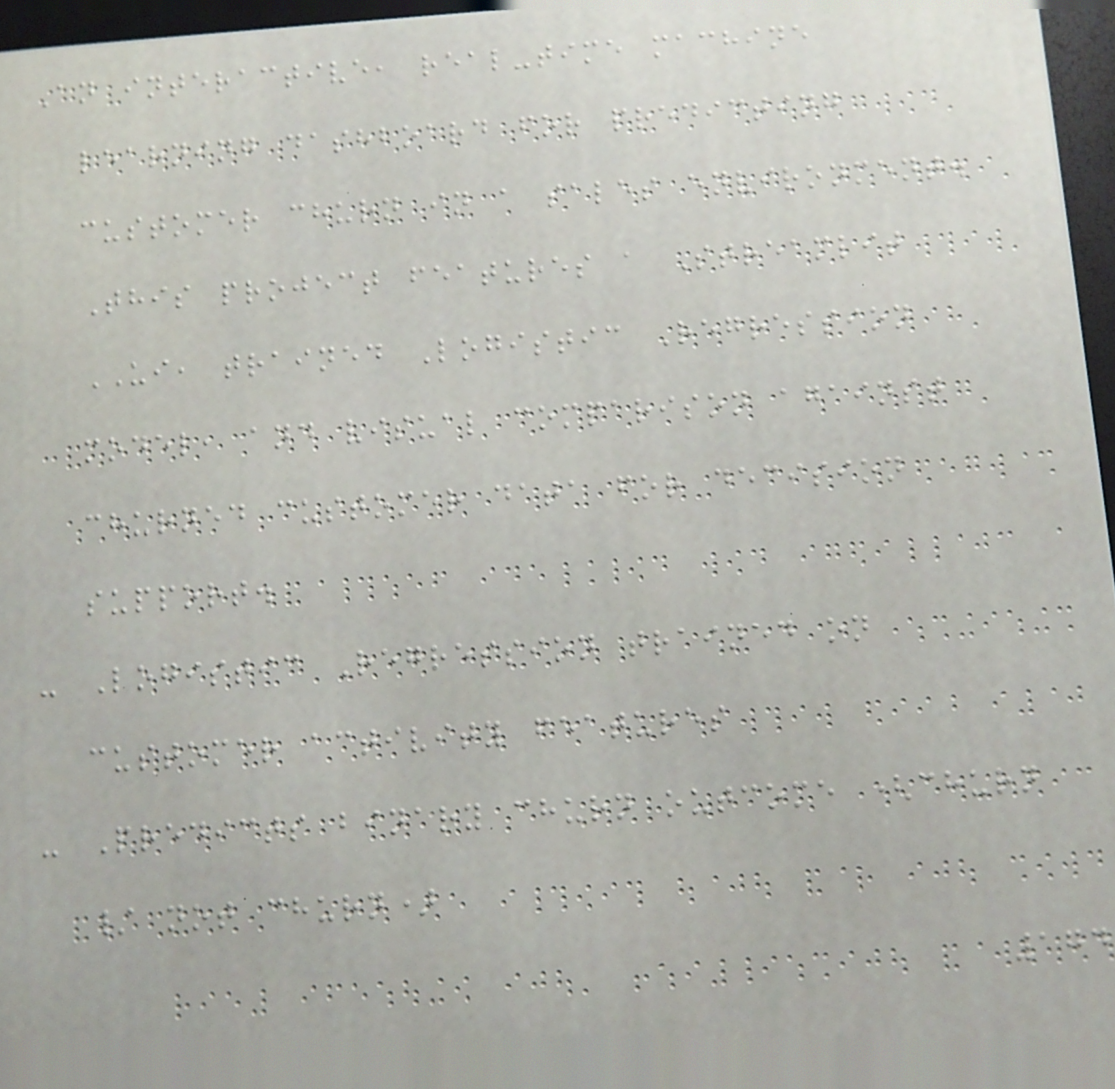An interactive, real-time machine
learning dashboard for predicting
customer churn in a sales environment.
This project features a Streamlit
UI, trained Logistic Regression
model, and visual comparison against
churned customer data for decision
support.
- Logistic Regression trained on
customer activity features
- Predicts binary churn outcome (churn
/ not churn)
174
